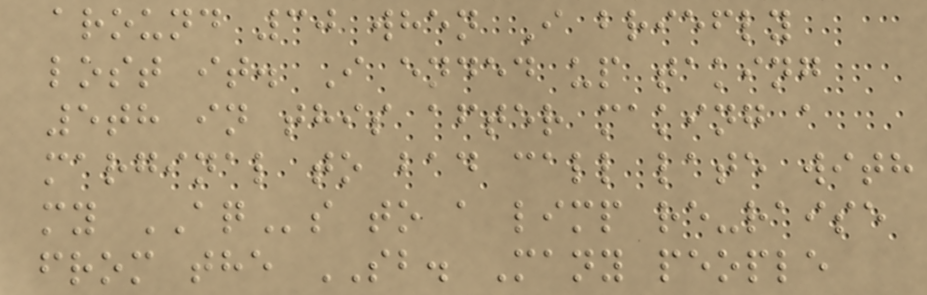around 30 when I briefly
lost it. I ended up taking
5th in this after making a
marginal to bad call late with
my AQs to a limp re-raise
from the SB. Many people
